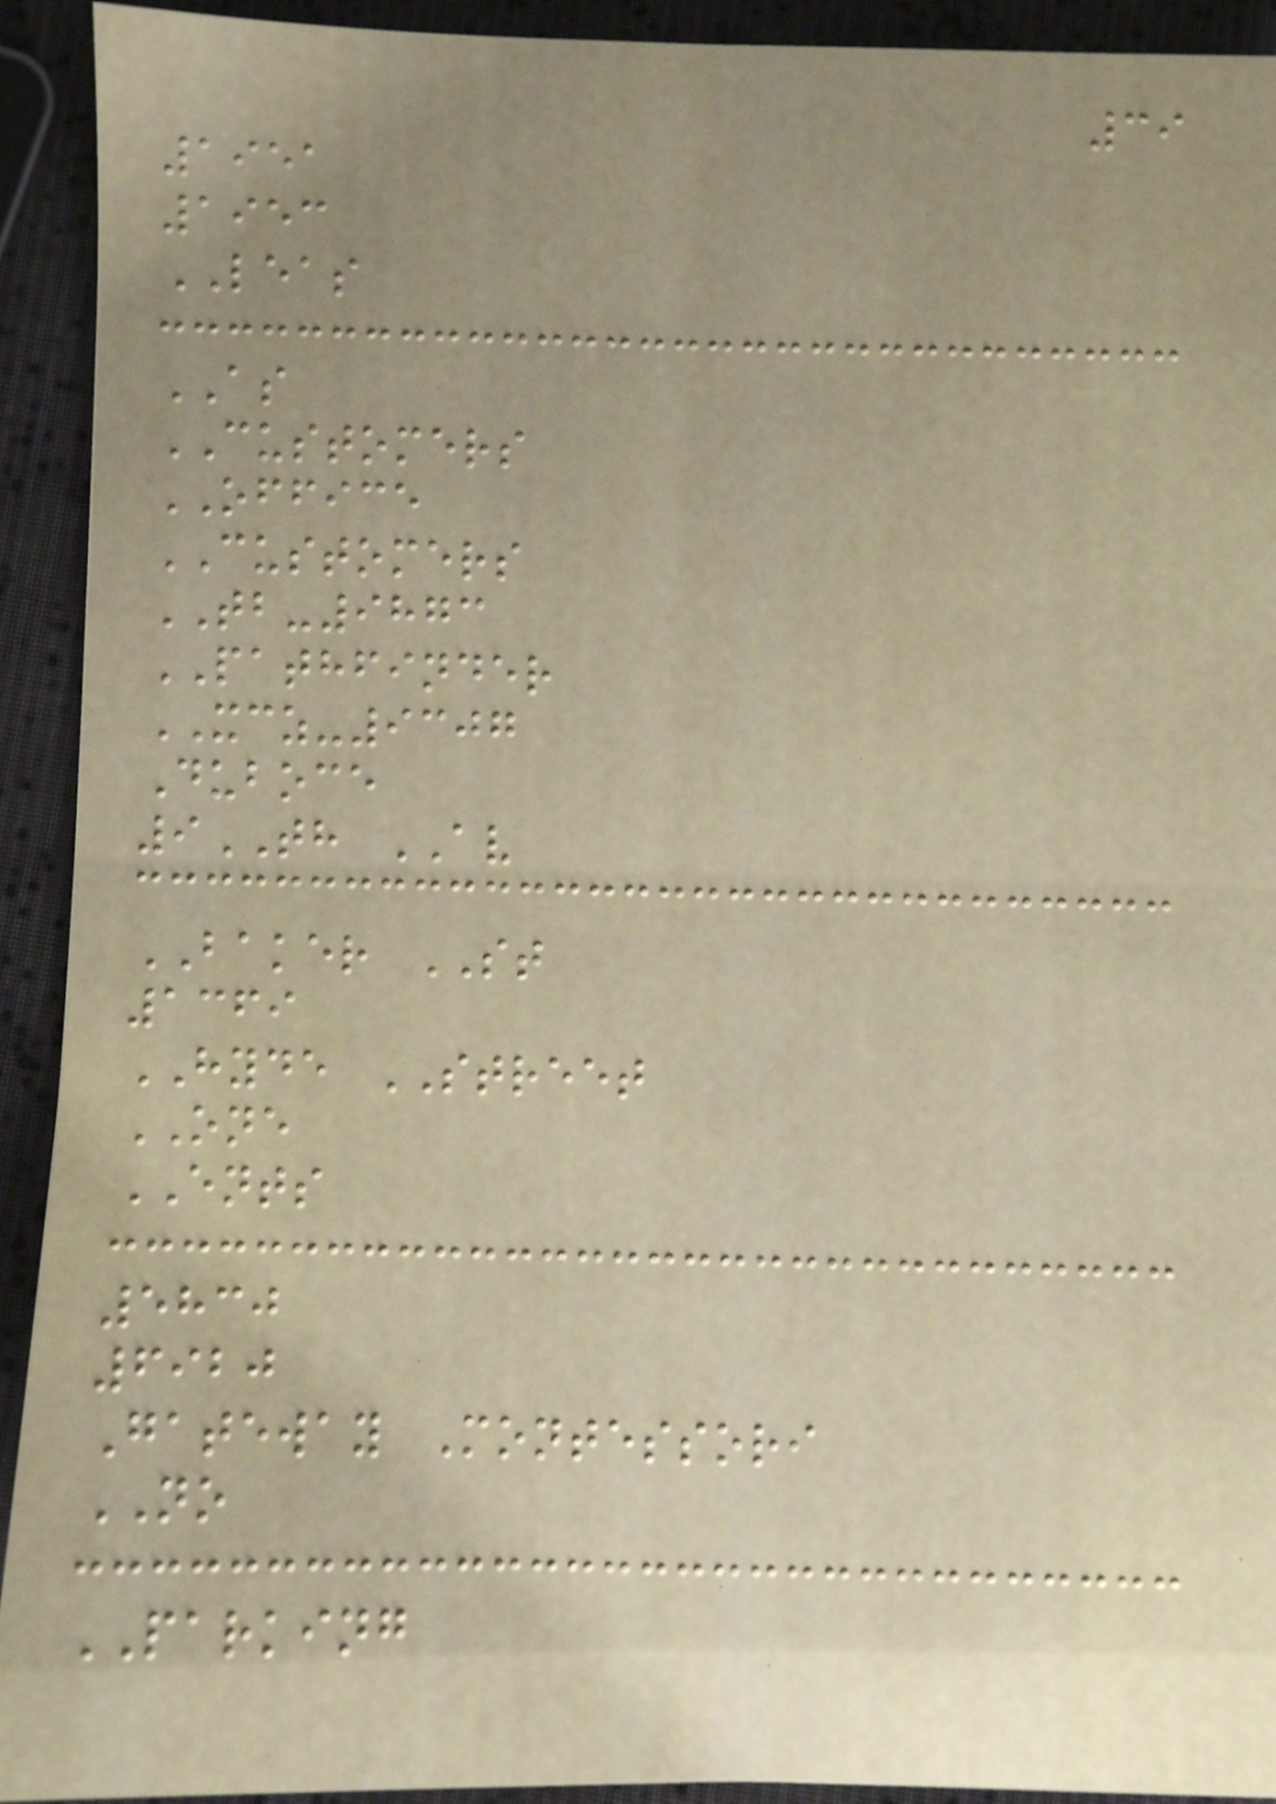39
1951
1953
LEAS
AS
CUSTOMERS
OFFICE
CUSTOMERS
TB-9873
PATHFINDER
XCZ-9307
Duboce
9TH AV
BAKER ST
1369
HYDE STREET
ONE
ENTS
5830
6920
Gateway Montessori
NO
PARKING
